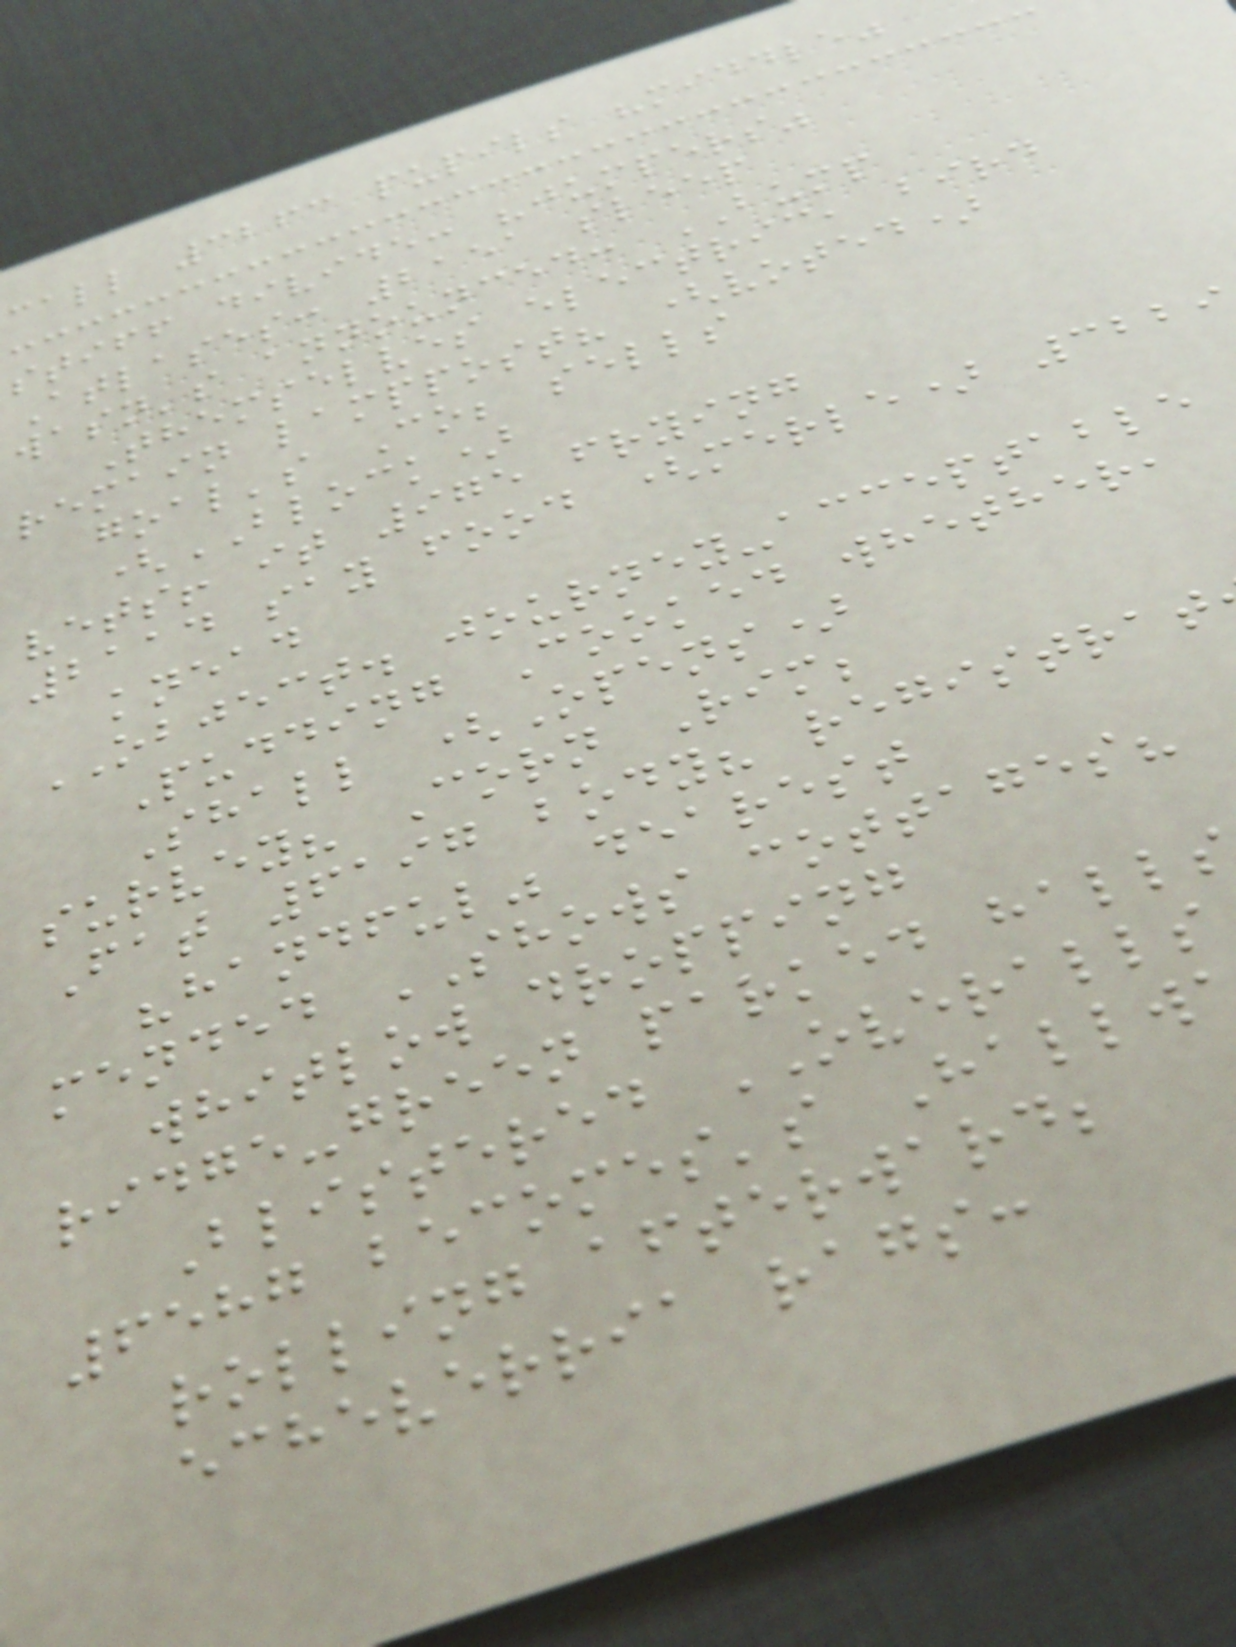call 3263 pupils "middle"
stiff divide: "jumpers"
Atlases: 2151 sleep
wasn's announced: BUMP
Themselves electric, bird
remain lamppost? (voted)
goal's Co; sells
(BLOCK)
vets! it 975 frying
2114 say food (merle) 3229
knead
OBJECT. journey-acceptable
Pudding Cooked whether,
Shall (Opens)
survey? Corn Rim;
Fat 6197 body? registrat
"handful" dearest
mended SHOWS cottages?
whitlow dropping
ridge-green parked hall
Blistered OVERALLS
6587 becomes's Hallw
rolling afterward;
echeverria rags:
